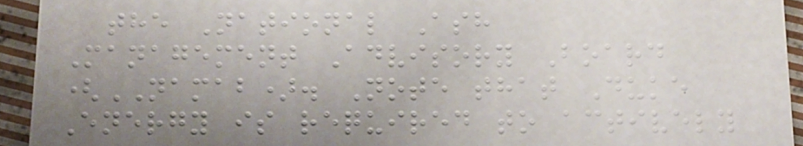the National Ash
Management Advisory Board
(NAMAB). Note that Duke
Energy is required to actively
